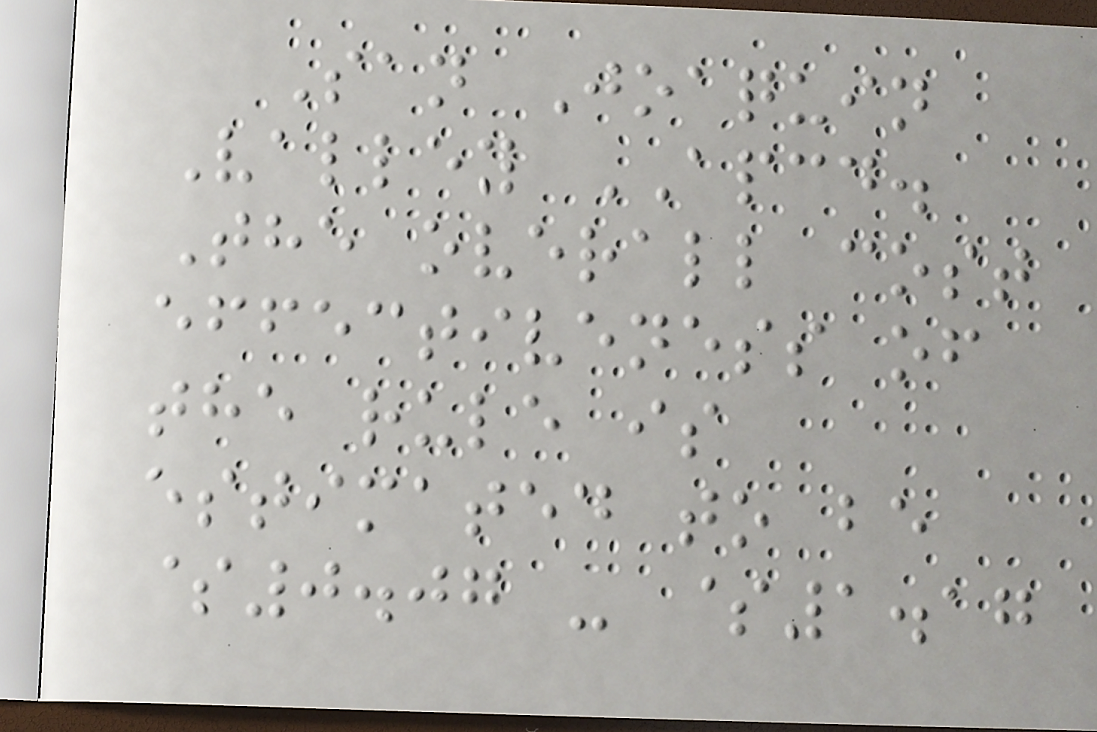San Joaquin
Valley APCD.
The overall cost
effectiveness of
the rule is
estimated to be
$0.07 - $1.17
